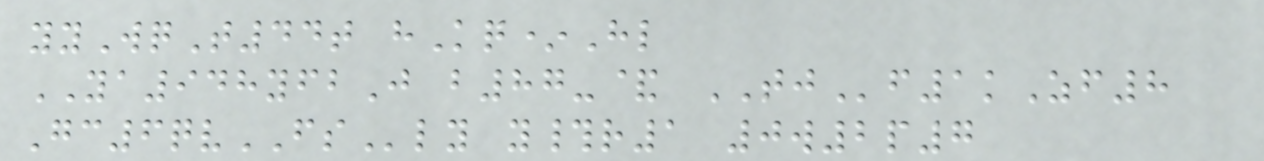yyWqT44t hKq*Hl
YA948yfbJ b87-& TJf1kZf8
Gc6qvFSly y#r1 0w2p7
